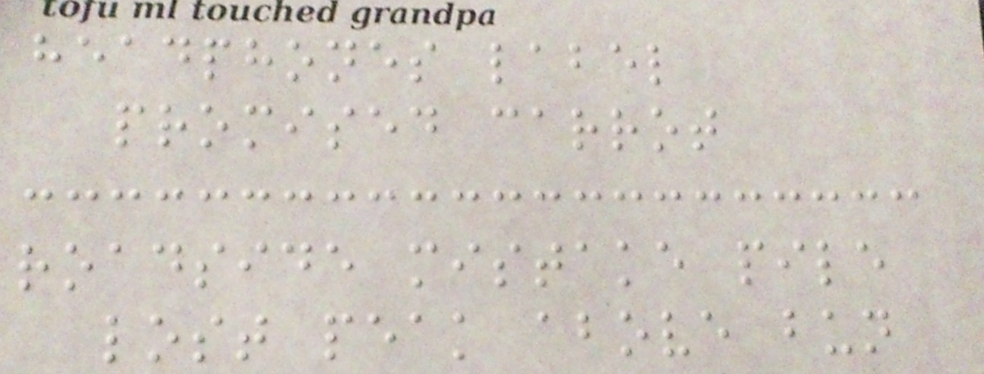headphones label
promised carrot
roadside mistake pile
lost peak above bun
